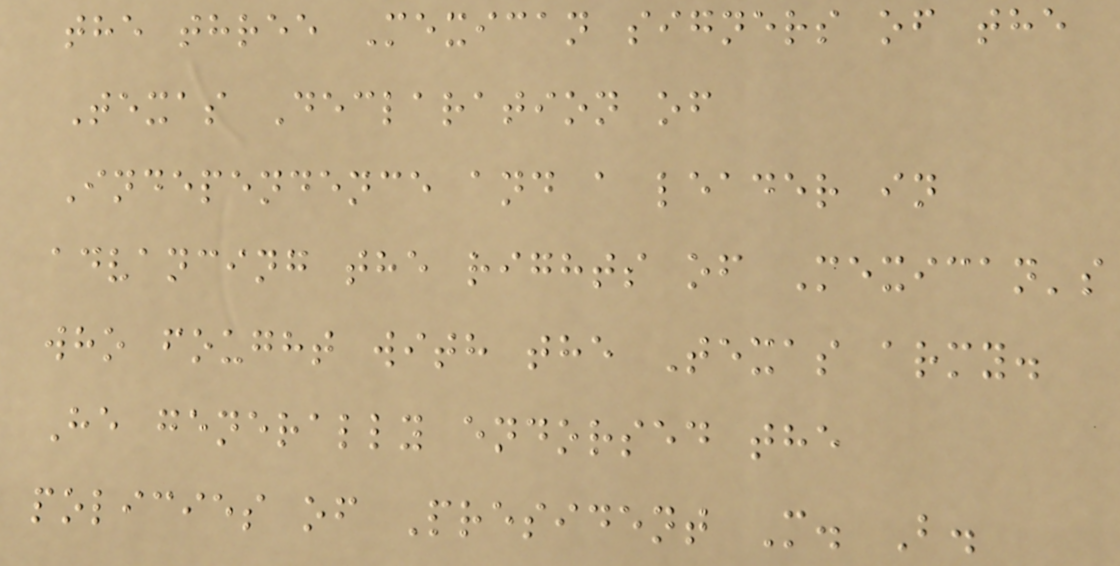the three Mexican signers of the
Texas Declaration of
Independence and a leader in
advancing the rights of Mexican's
who fought with the Texas army.
He generally endorsed the
policies of President M. B.
